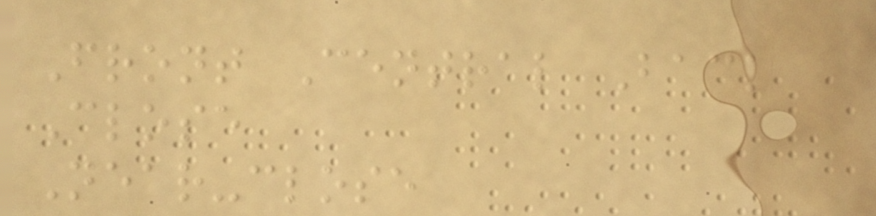Front Central Back
Close
Near-close
